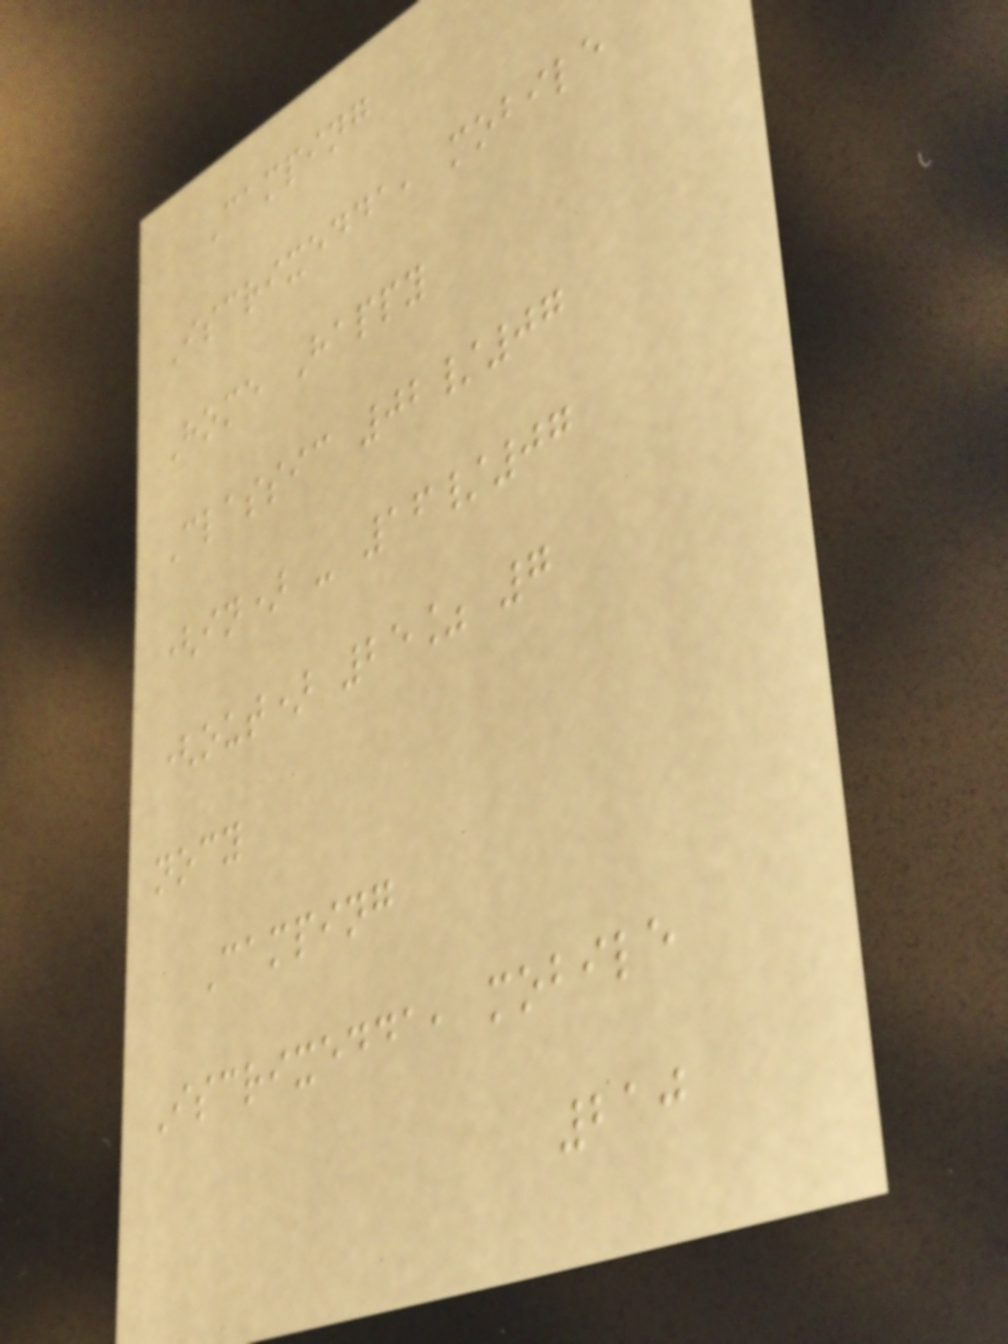Camping
Iscrixedda, mobile
Home Happy
Classic 02/07
(in) - 16/07
(out) 25% 7
nocy
Camping
Iscrixedda, mobile
210
